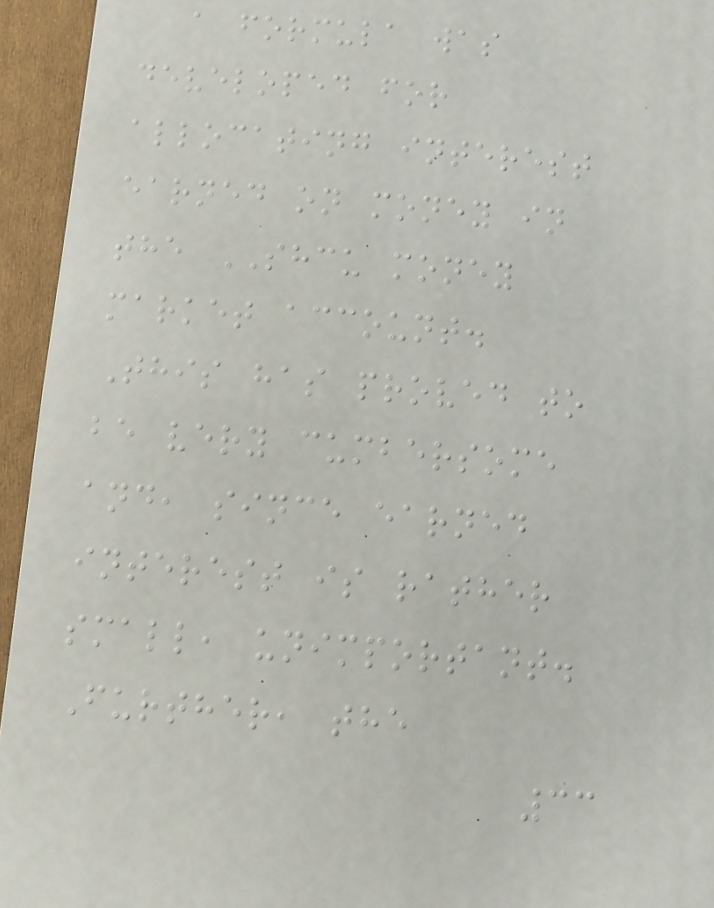a formula was
developed for
allocating interest
earned on money in
the SHCU money
market account.
This has proved to
be very cumbersome
and, since earned
interest is rather
small, unimportant.
Further, the
33
